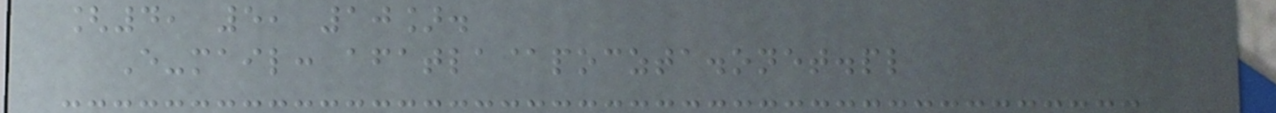[4, 5, 10].
E-mail: afatla@poczta.onet.pl
